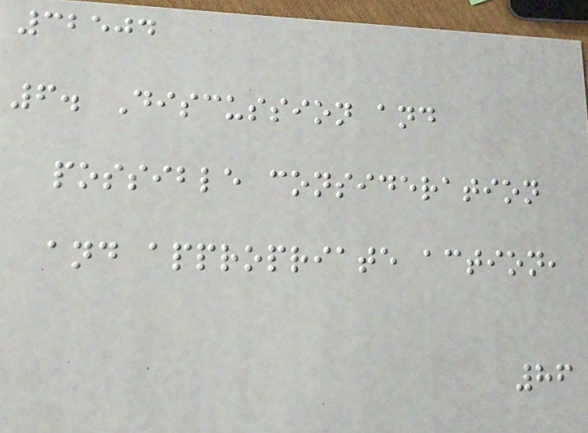32504
6. Discussion and
possible consideration
and appropriate action,
86
